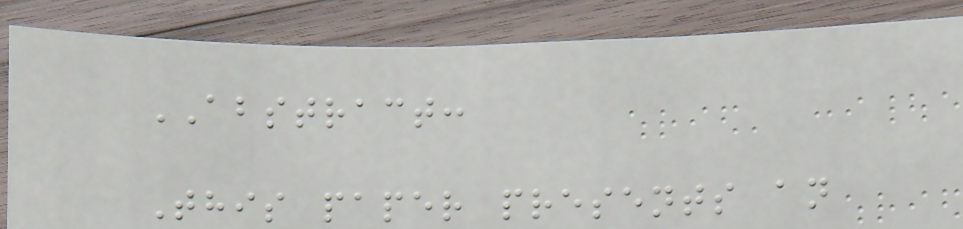ABSTRACT:
This paper presents an
